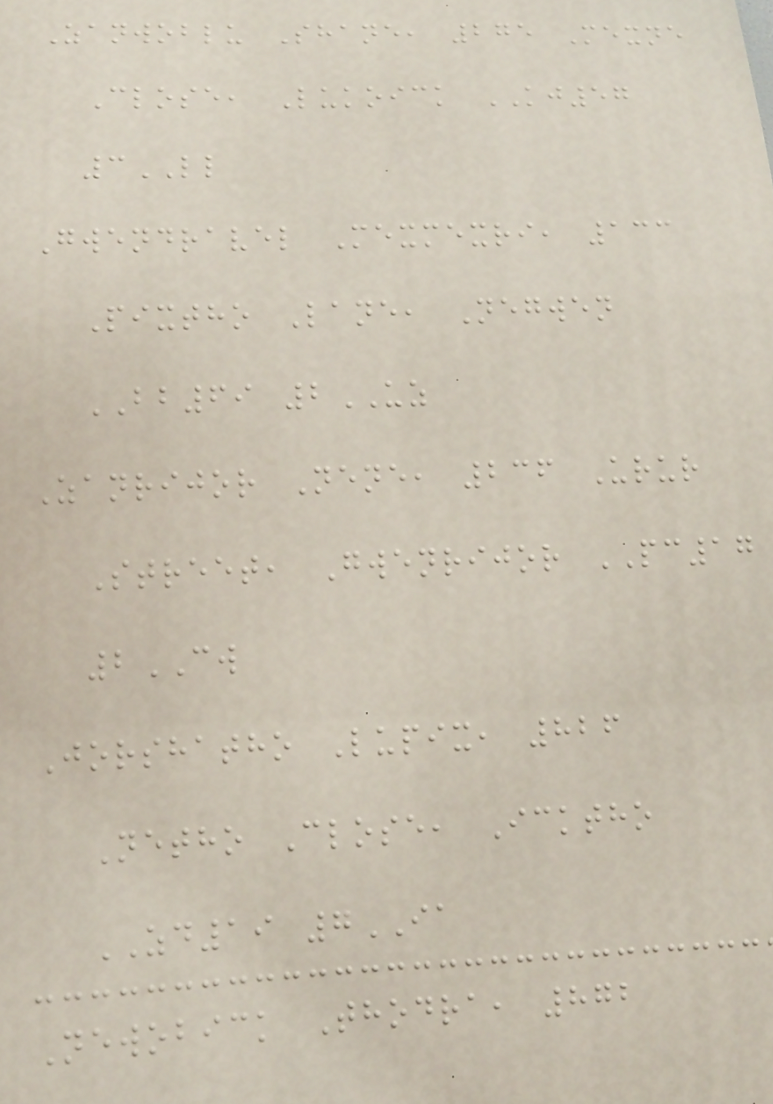Zanwoblu Shane, 275 Mexne
Close, Lukoick KJ57
3LL
Gwendravel Mexmexri, 133
Pixtho Lane, Negwen
BB69 2UZ
Zanrijor Nene, 236 Urur
Street, Gwenrijor PC17
2CW
Jorshatho Lupix, 826
Netho Close, Icktho
ZD19 7IA
Newobick Thodra, 872
